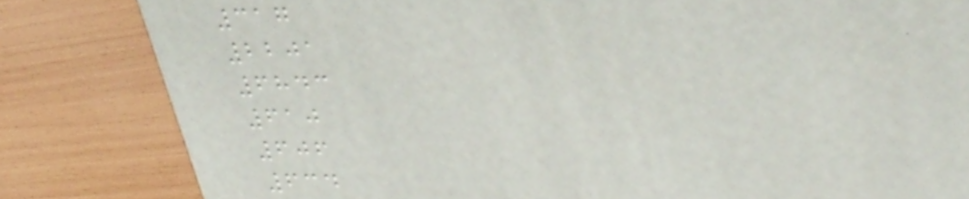317
2201
6843
610
606
634
